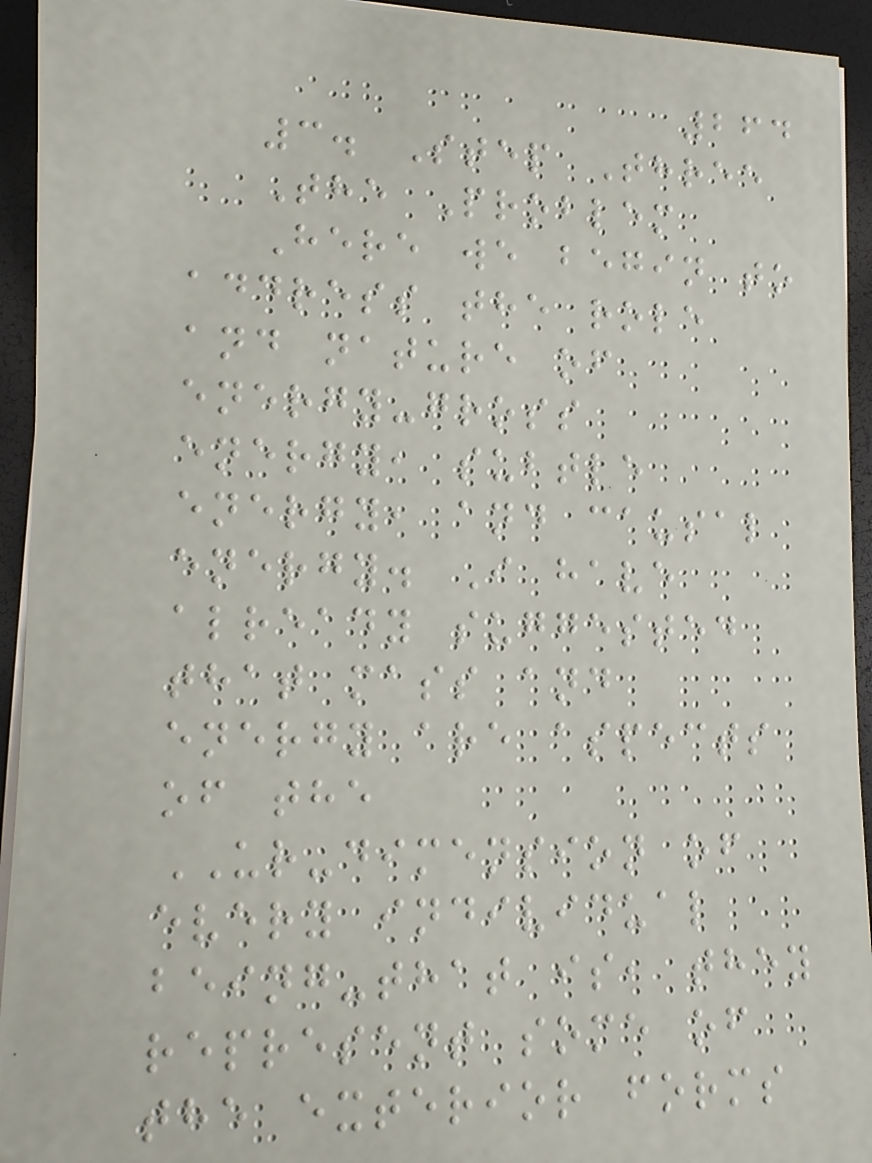264
3. Step Three
The Problem
Here we begin to
address the role
and nature of
energy-gross
energy, subtle
energy, and causal
energy. I have
already suggested
that mass and
energy are aspects
of the
UR-dimension of
every individual
being-that is, they
represent some of
the exterior forms
